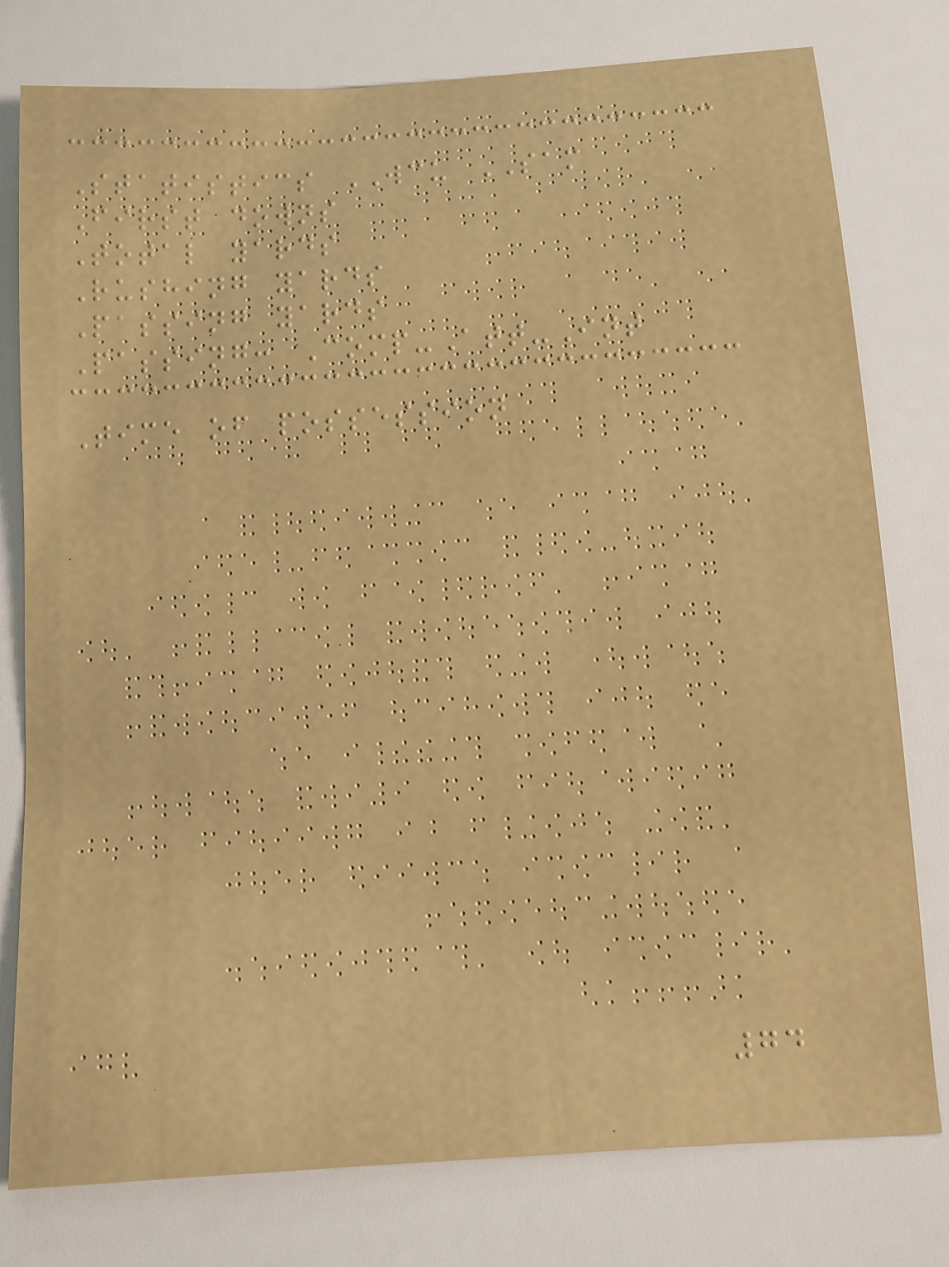Statistics WCU SAM
First downs
Total yards
Rushing yards
Passing yards
Passing: Comp-Att-Int
Time of possession
74
